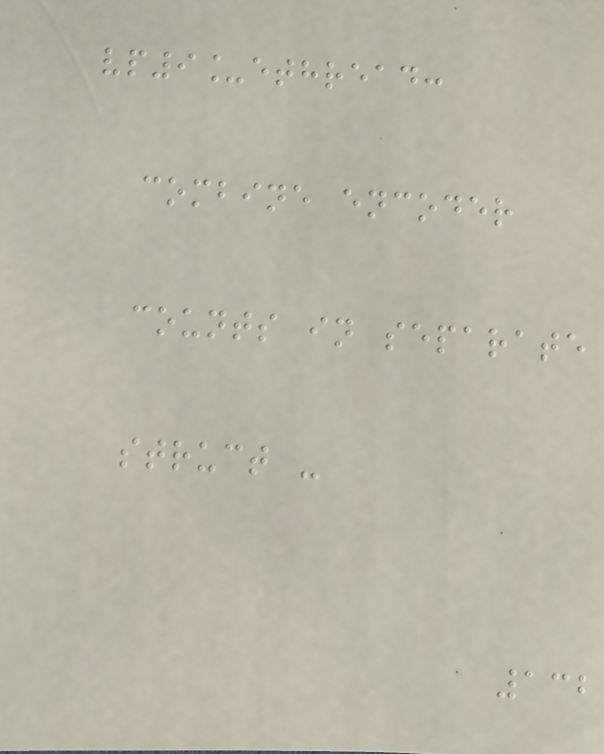vp9_ethread:
combine encoder
counts in separate
struct -
132
